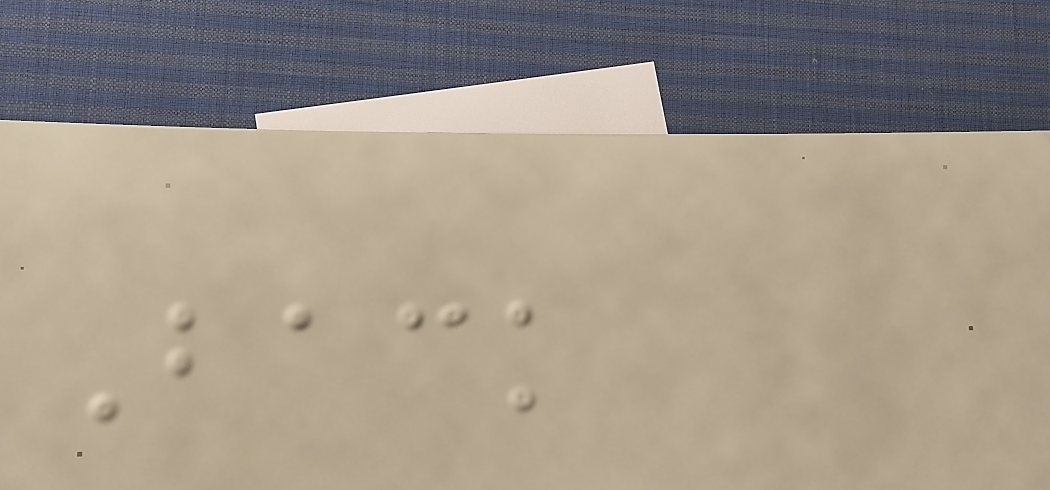Back
